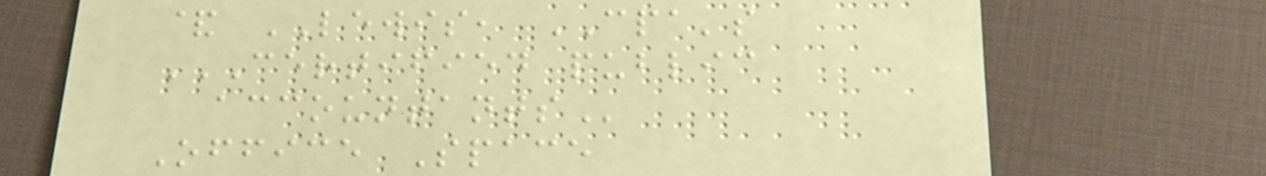& LEWIS, CPA's
CERTIFIED PUBLIC
ACCOUNTANTS
Office Space
